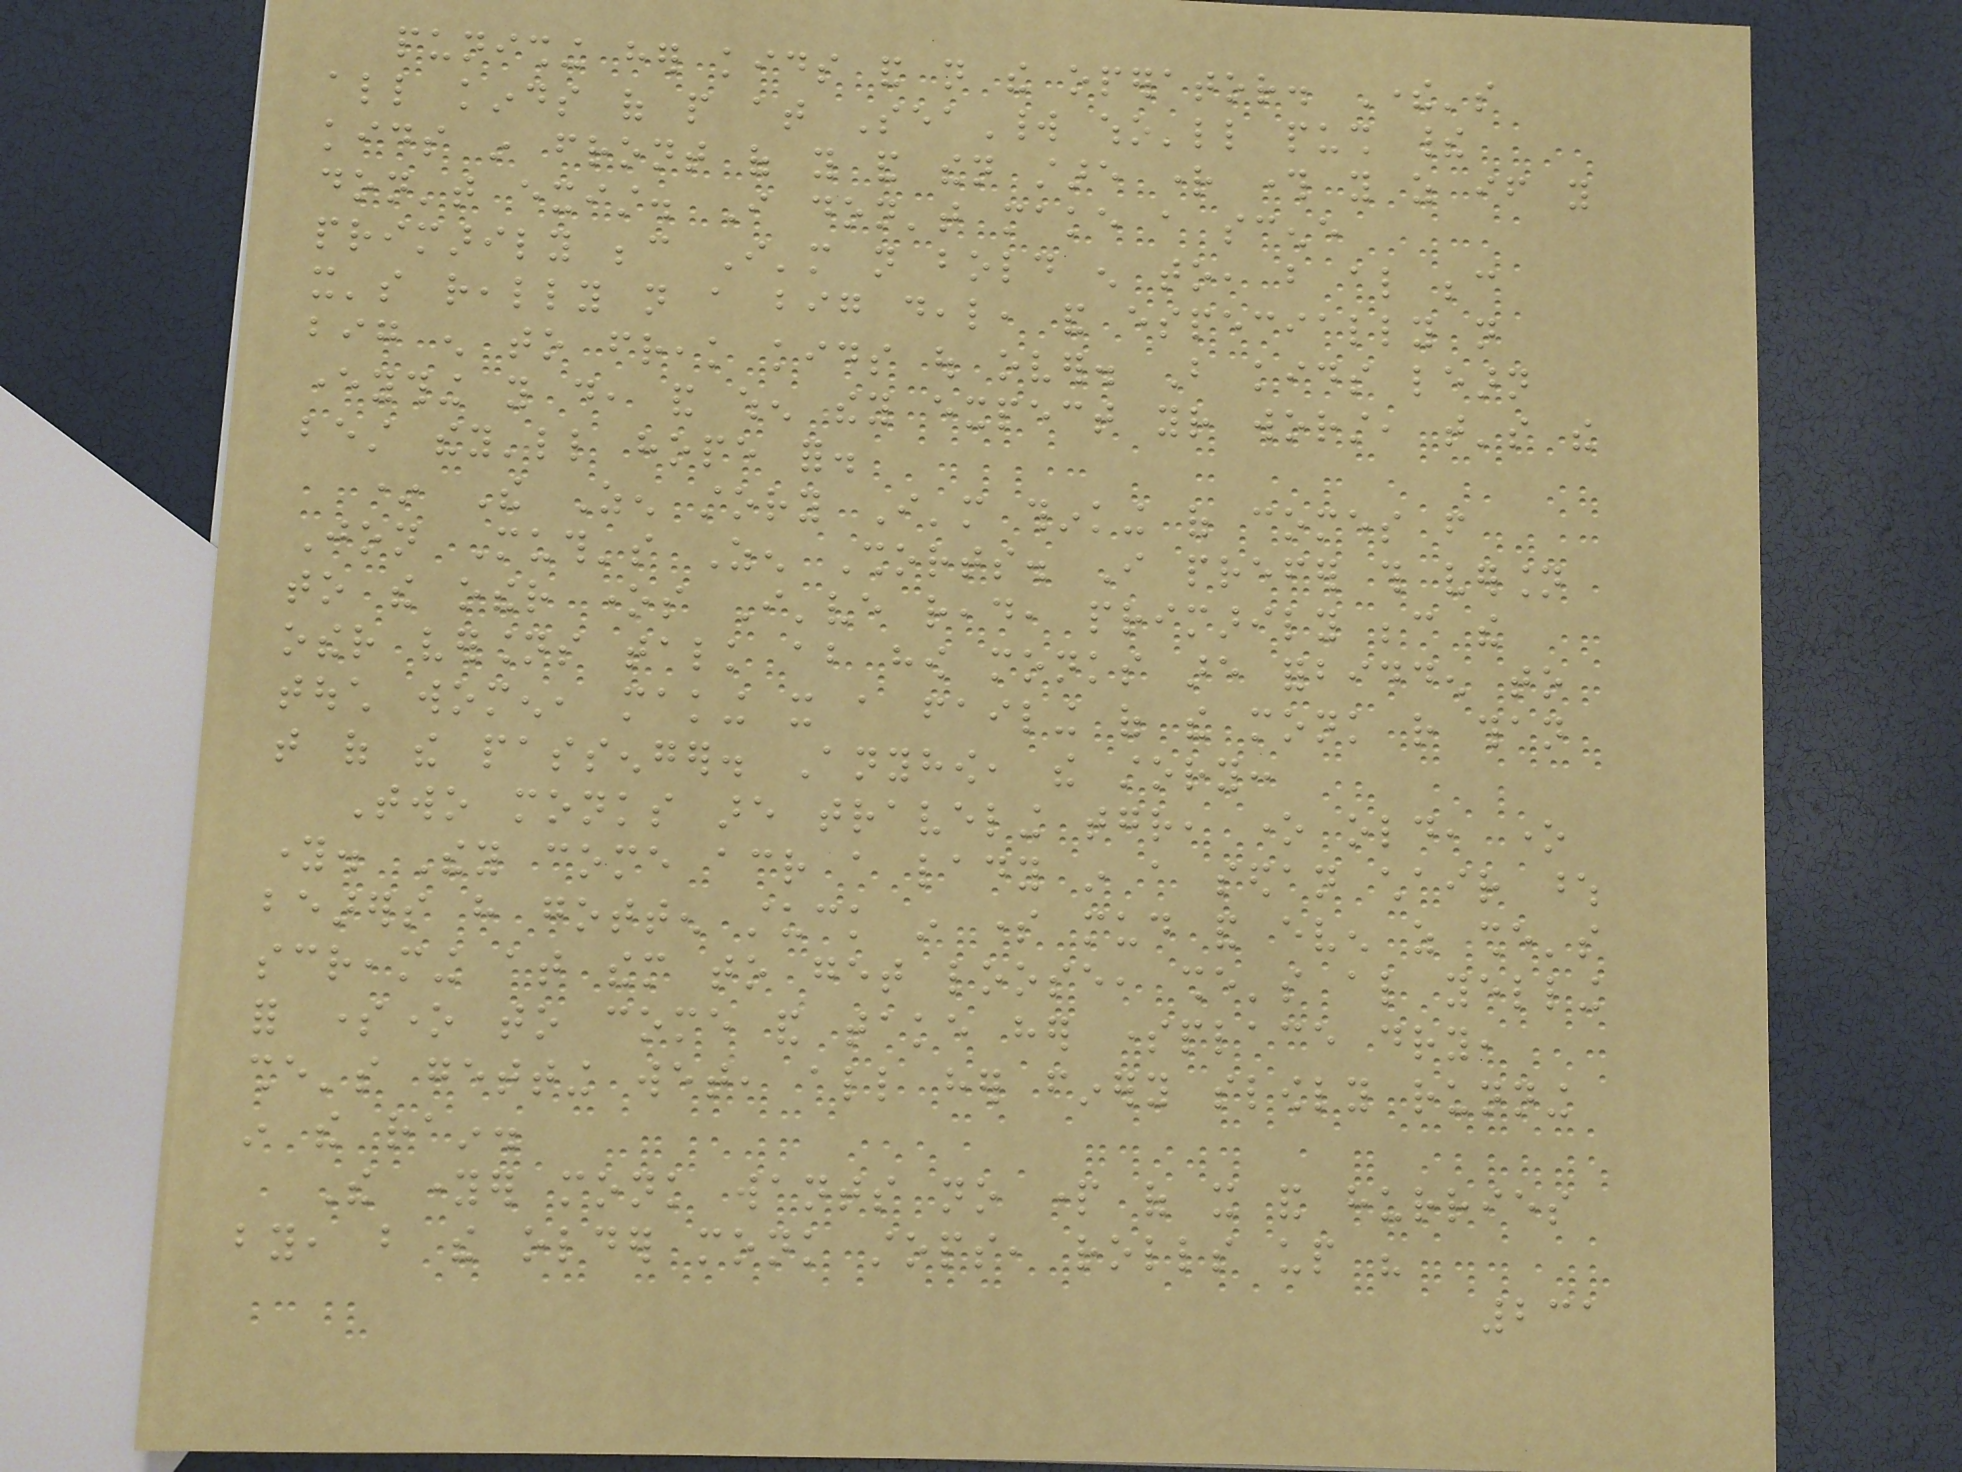punishing her kids and not the operator. There's
all kinds of people at SeaWorld who'll push their
kids in front of you and then stare right through you as if you
don't exist. I don't make a scene
primarily because I'm not bold enough to, but also because
it's really not a big deal, and especially not
big enough to freak kids out over. But kids learn
everything you do, and when they expect your worst, that's the
best they'll hope for.
* The Zen story I'm thinking of comes from
Jon Muth's Zen Shorts. I prefer this version
to the other ones I've read, primarily because the
other versions talk about how monks are forbidden to
touch women, making it a failing of the monk rather than
that of the passenger. Anyhow, the story:
Two monks are traveling together, one old, one
young. They come across a lady in a sedan chair whose
bearers have gotten stuck in some mud and even as she's
screaming at them to get loose, she's also yelling
for someone to come and take her someplace dry,
she's getting wet, all her finery slowly running
in the rain.
The younger monk wants no part of it and hurries
by, but the older monk stops, rolls up his
231
